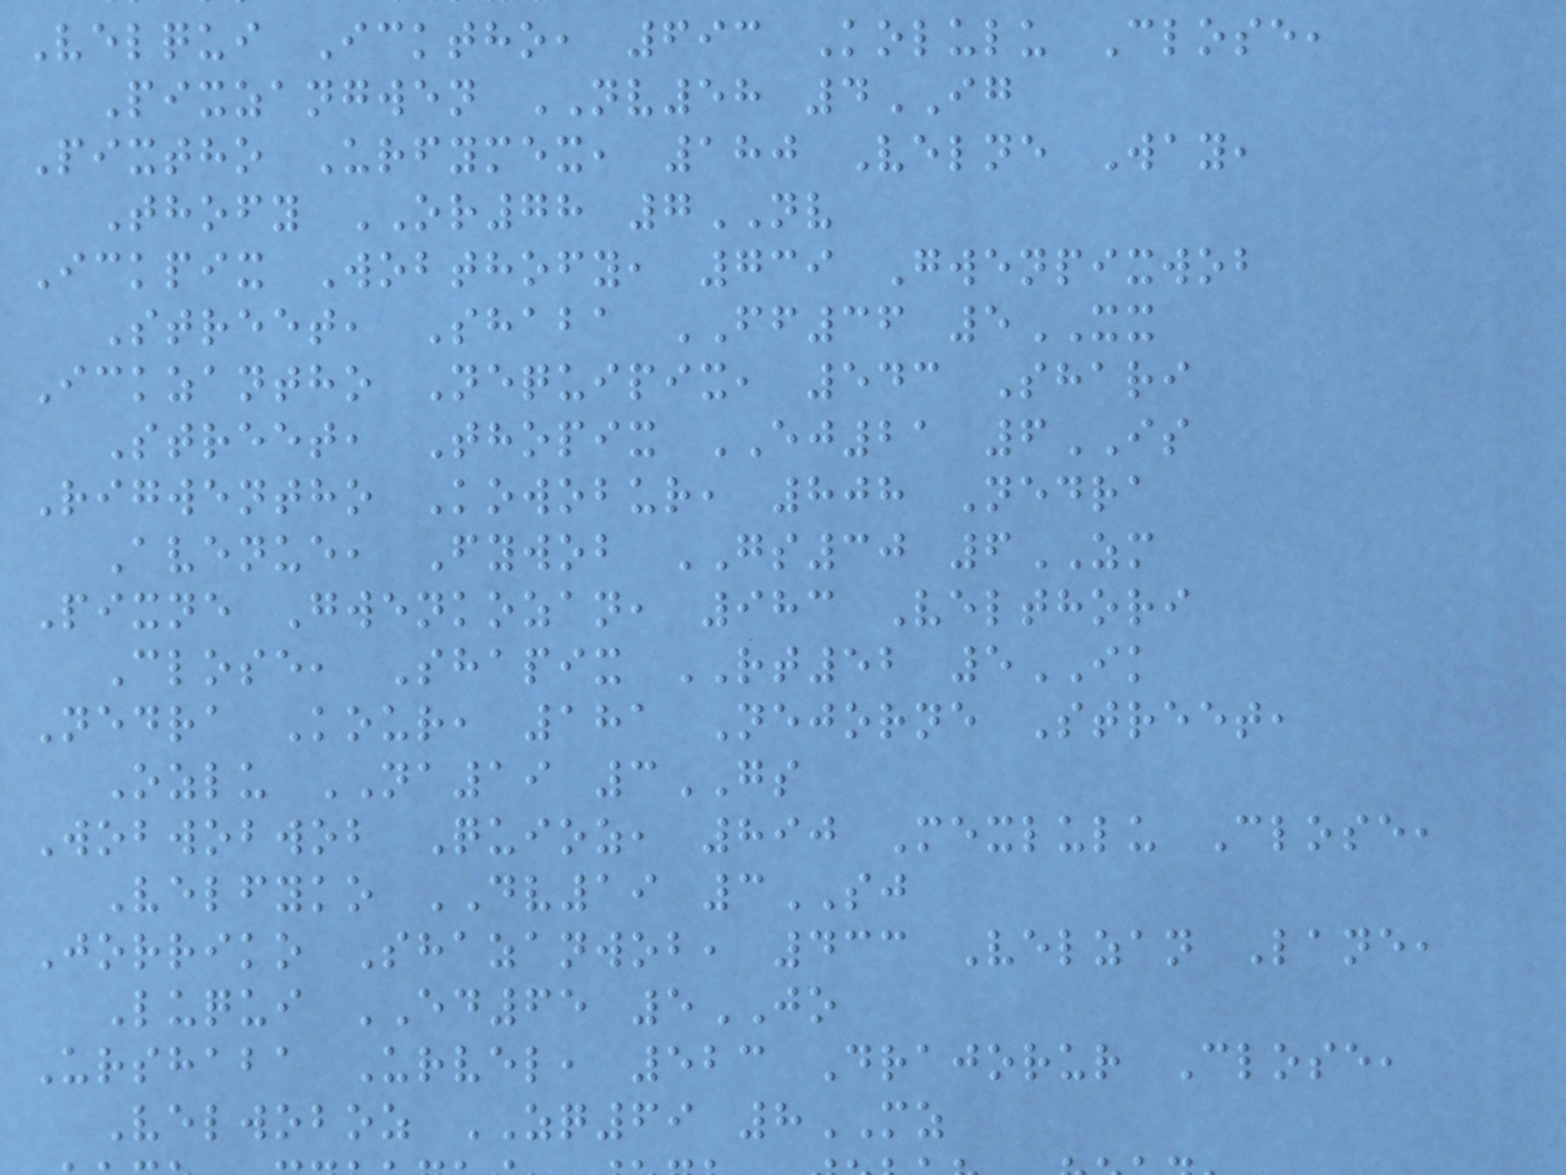Velqui Icktho, 693 Kolulu Close,
Pixzangwen NV58 4IG
Pixtho Urfymex, 180 Velne Way,
Thofy OR78 7NV
Ickpix Wobthofy, 739 Gwenpixwob
Street, Shaba FF36 5XX
Ickzantho Nequipix, 543 Shari
Street, Thopix EJ21 6IS
Rigwentho Kowobur, 808 Nedra
Avenue, Fywob GS30 6ZM
Pixne Gwenkozan, 983 Velthori
Close, Shapix RT52 5IK
Nedra Kour, 181 Nejorne Street,
Ozlu NA19 3GS
Wobwobwob Quioz, 890 Mexlulu Close,
Velfyko DV19 3SJ
Jorriko Shazanwob, 433 Velzan Lane,
Luqui ED65 5JO
Urshaba Urvel, 523 Drajorur Close,
Velwoboz ZQ69 8MZ
